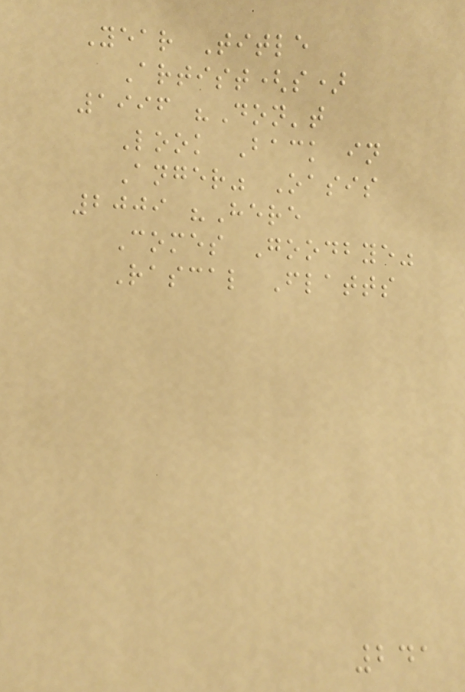Year Title
Artist(s)
1996 "Don't
Look Back in
Anger" Oasis
2009 "Here
Comes Goodbye"
Rascal Flatts
241
